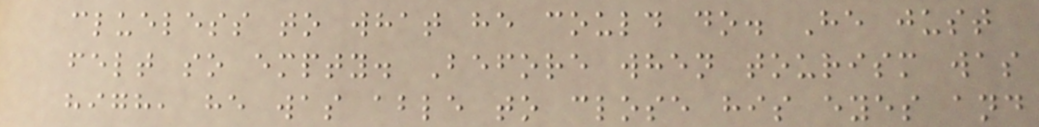clueless to what he could do. He just
felt so empty. Before when tourism was
high, he was able to close his eyes and
